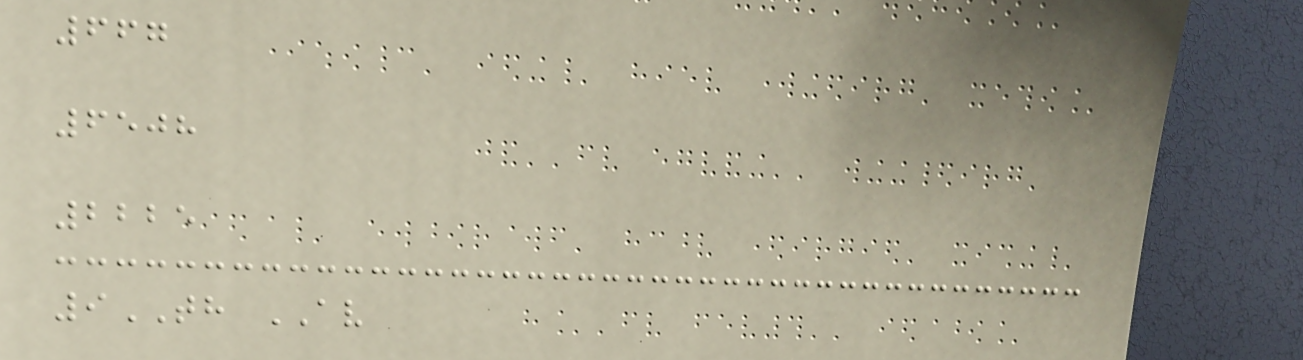667
6508
2225
9TH AV
